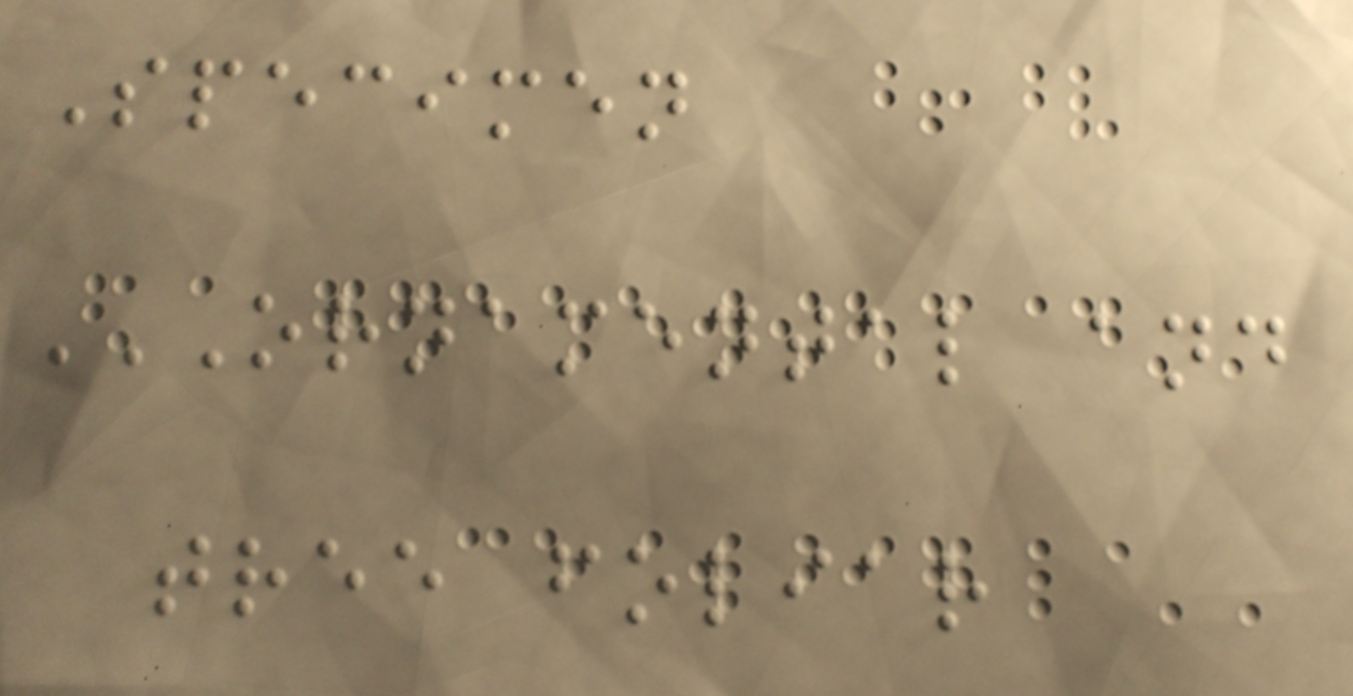Specimen
ORNAMENTAL AND
TREE FOLIAR
